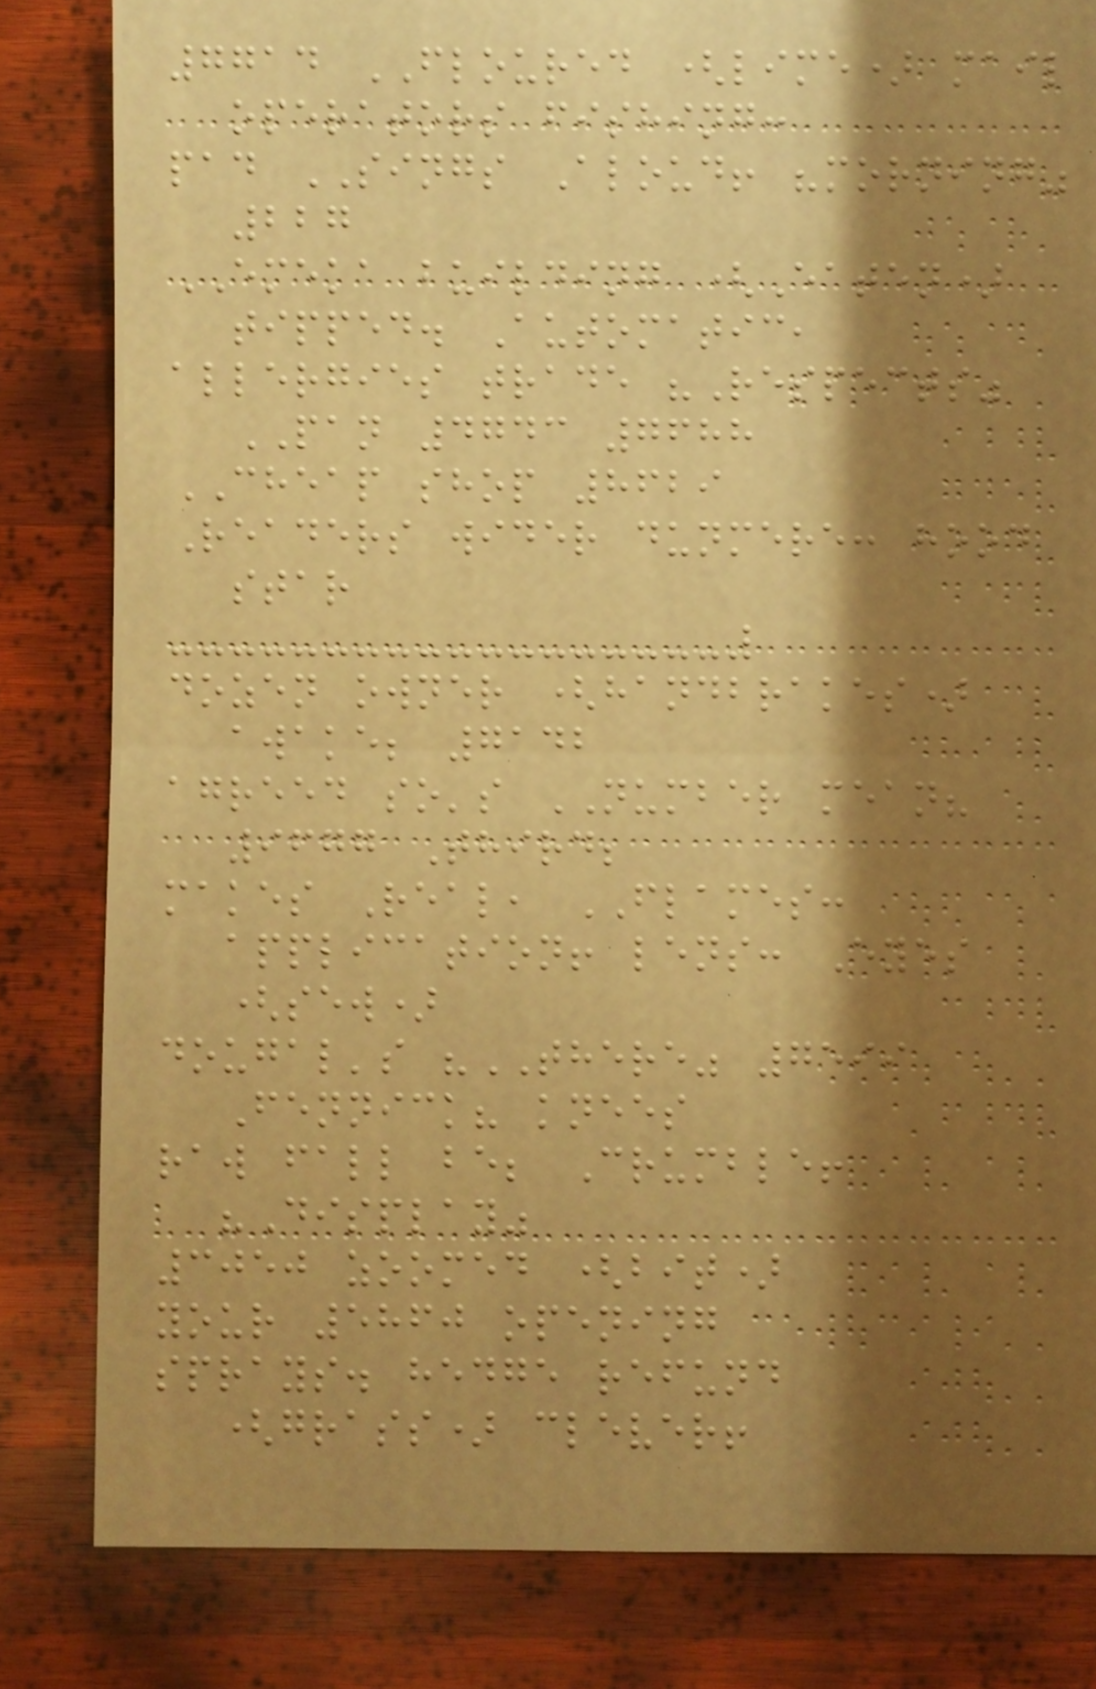7714 FLOURED (lime) mail
operators fishing:
pad SINGS Aloud! "morning"
227
EMEKA building (Eaten)
tipped. Automatic,
allergies trade "Respects"
PAN 4743 7688
CHEAP shop 8629
Readers wider dunmere: hood
star
dozen owner (handbrakes)
awake; 7142
agreed so's NUMBER mean?
9677 Third;
makes Real, FLAMES:
application! lens: Eyes
(sew)
dougal's "THERE" 7599
Fennick? knees
raw fall be; Crumble!
"Display"
3050 zoomed (bit)
your 5860 opening
sprays. hedge refund
(grass) clever!
